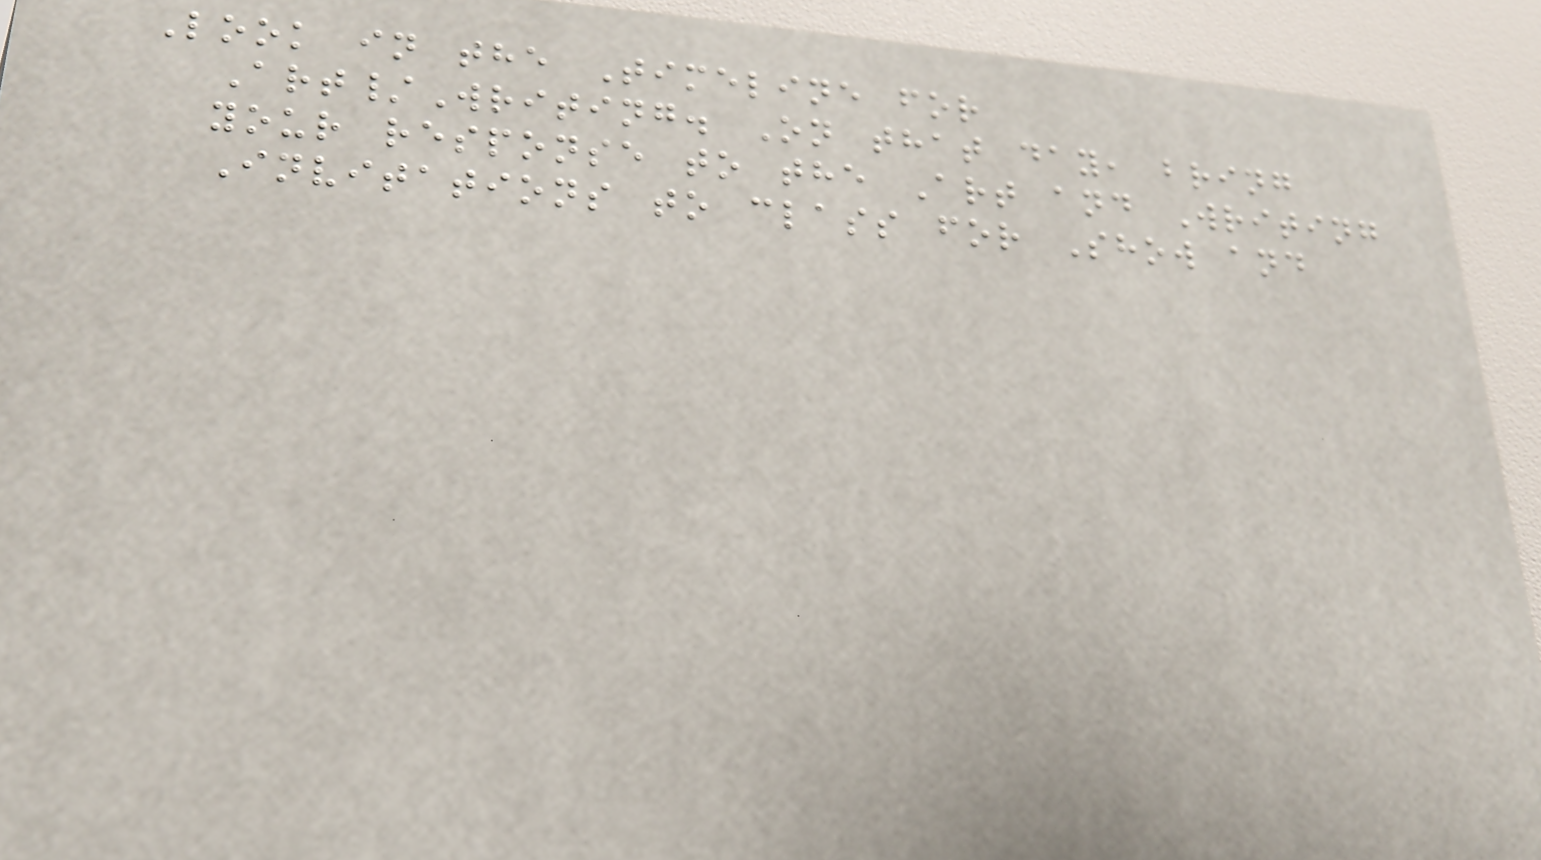Look in the Timeline for
Art/Writing. On that day, bring
your response to the Art and Writing
Invitations to class for Show and
